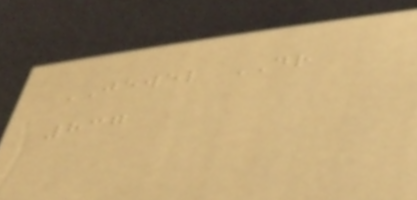JEWEL DR
837
